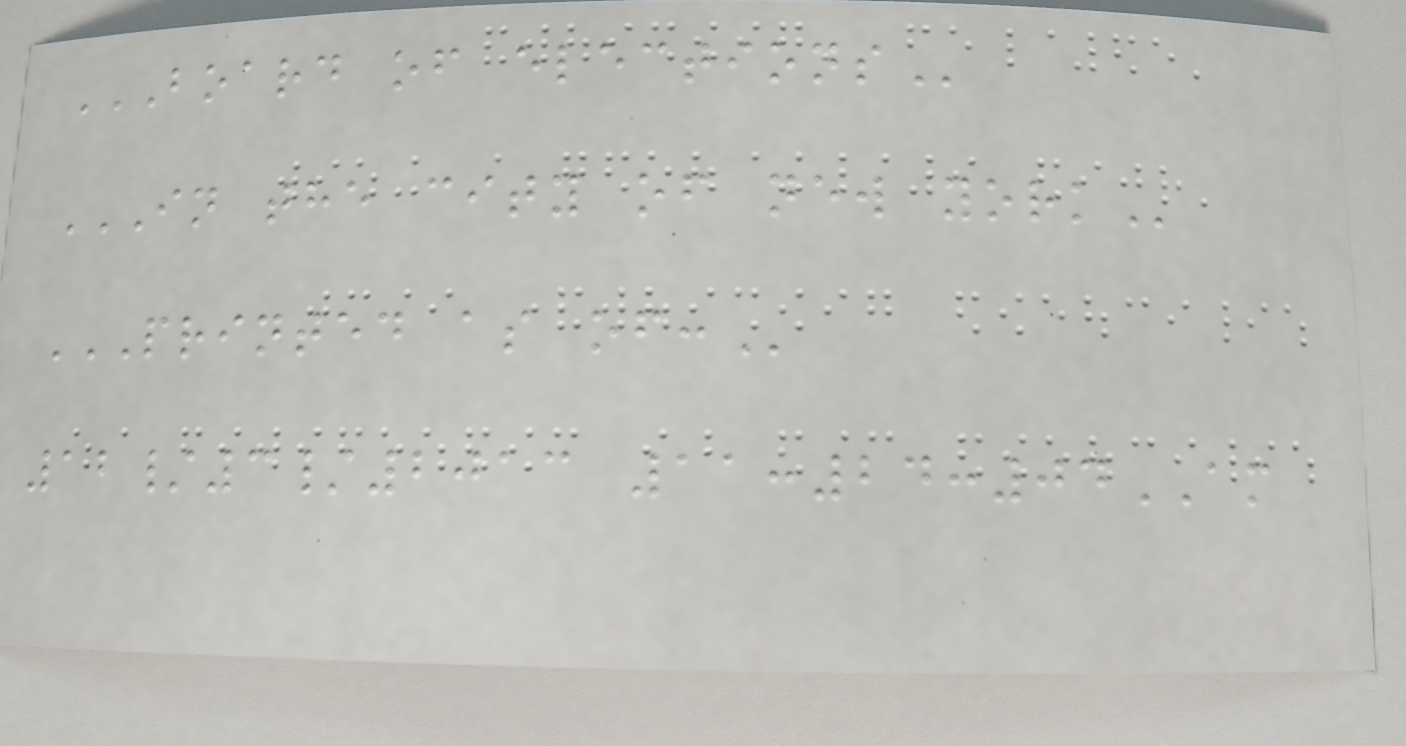BOARD OF ELECTIONS
IN THE CITY OF NEW YORK
PRINTED AS OF:
12/3/2013 11:24:04AM
